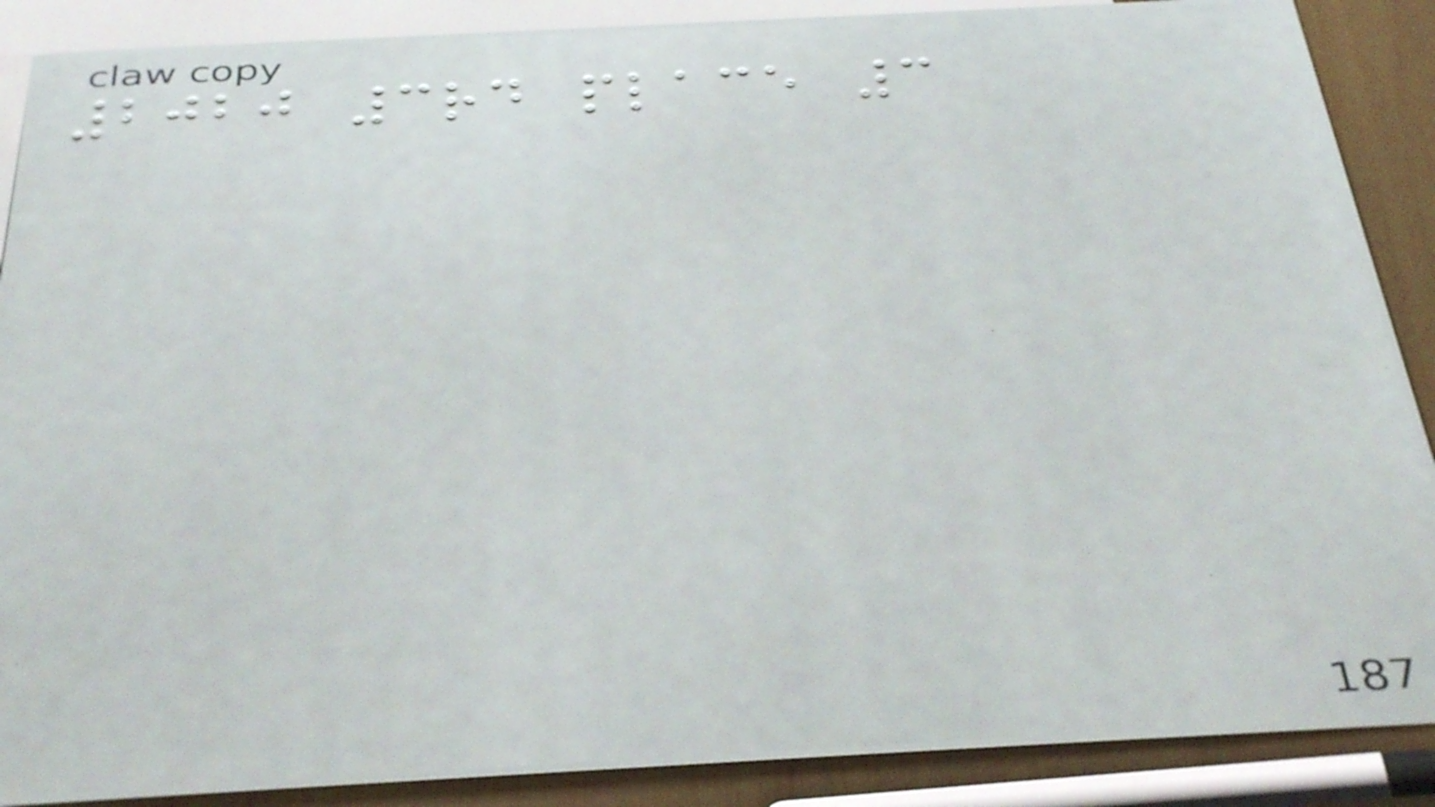2020 3rd place 3
